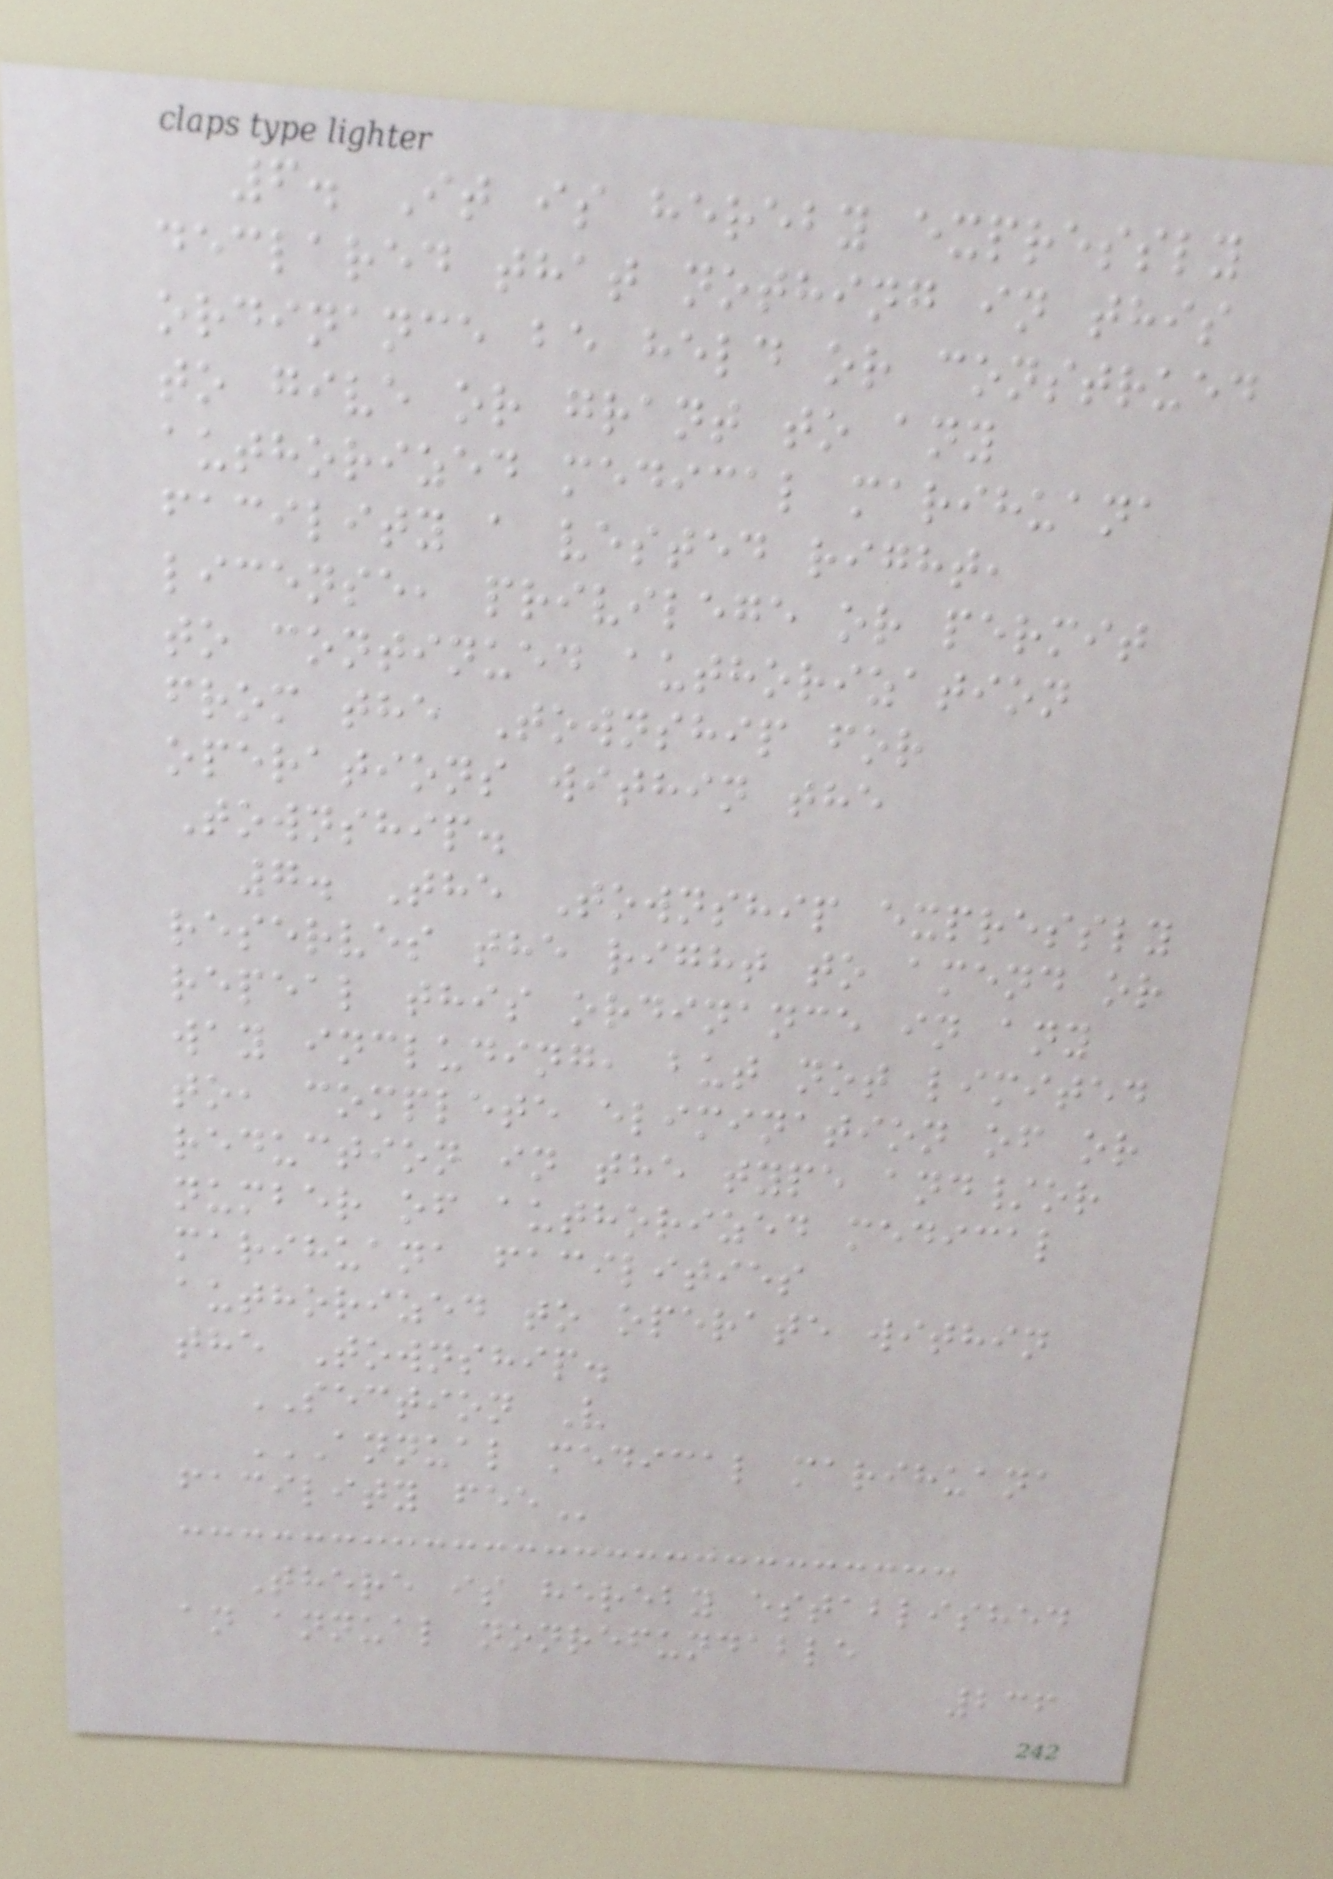6. It is hereby expressly
declared that nothing in this
ordinance be held or construed
to give or grant to any
authorized medical marihuana
facility a vested right,
license, privilege or permit
to continued authorization
from the Township for
operations within the
Township.
7. The Township expressly
reserves the right to amend or
repeal this ordinance in any
way including, but not limited
to, complete elimination of or
reduction in the type and/or
number of authorized medical
marihuana facilities
authorized to operate within
the Township.
SECTION V
ANNUAL MEDICAL MARIHUANA
FACILITY FEE
There is hereby established
an annual nonrefundable
236
